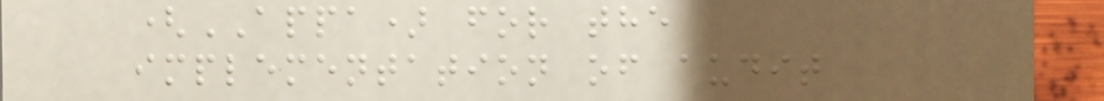(APPA) for the
implementation of audit
